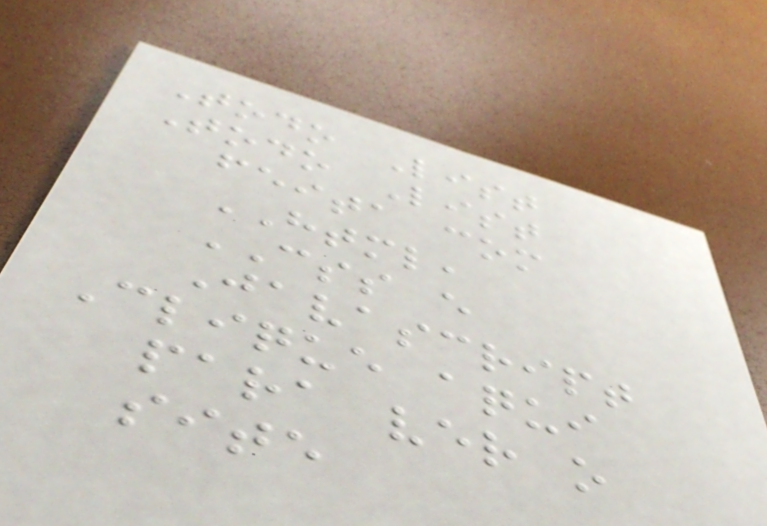Todo List
Todo List
feita com
HTML,
CSS e
Javascript
Clique aqui
para ver o
site
